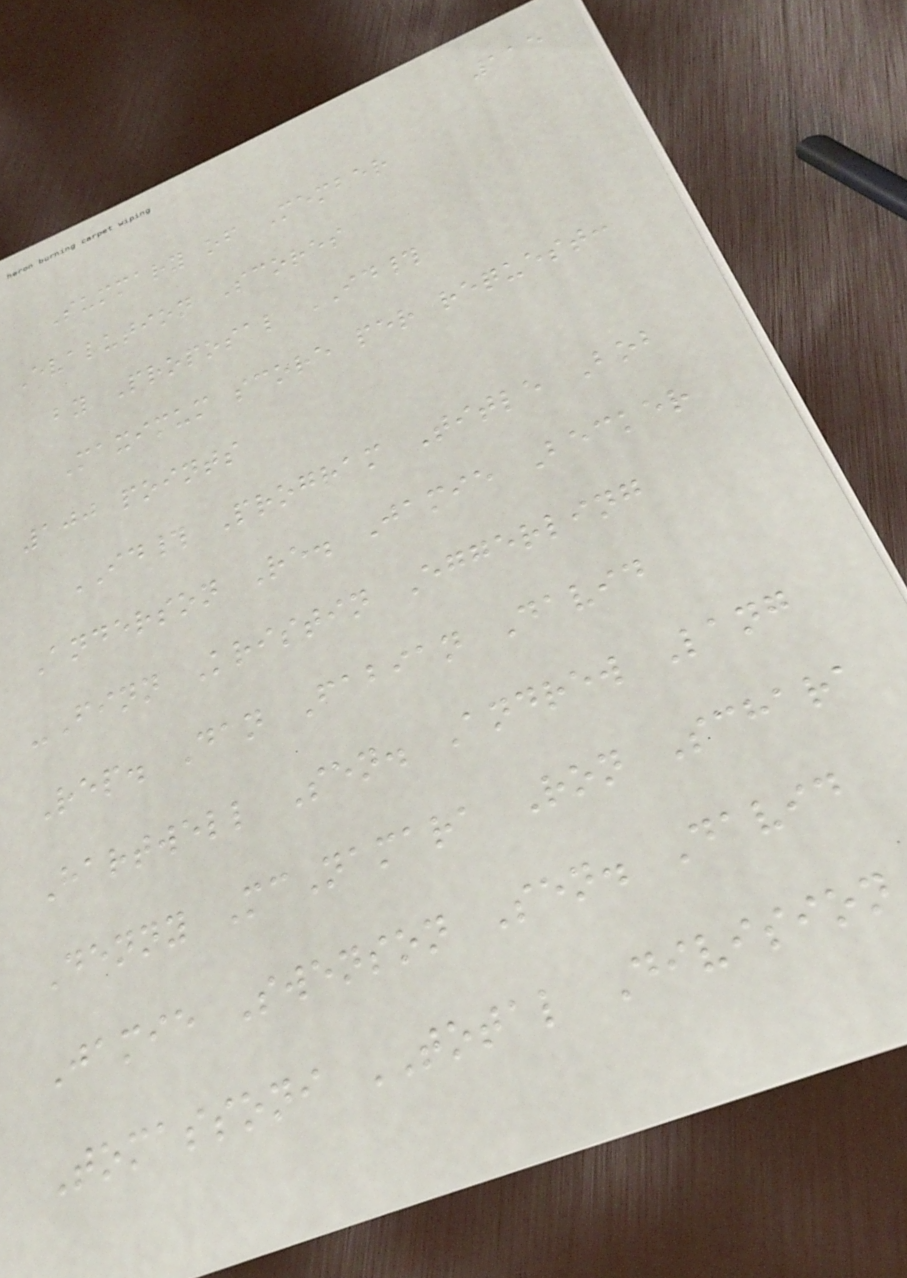115
Summary of Member
Evalution Scores
by Proposal ID#
Maximum score per request:
100 points
ID# Program Title Bob
Anderson Re. Jamie Becker
-Finn Kristin Eggerling
Rep. Dan Fabian David
Hartwell Sen. Andrew Lang
Denny McNamara Ron Schara
Jamie Swenson Sen. David
Tomassoni TOTAL Division
